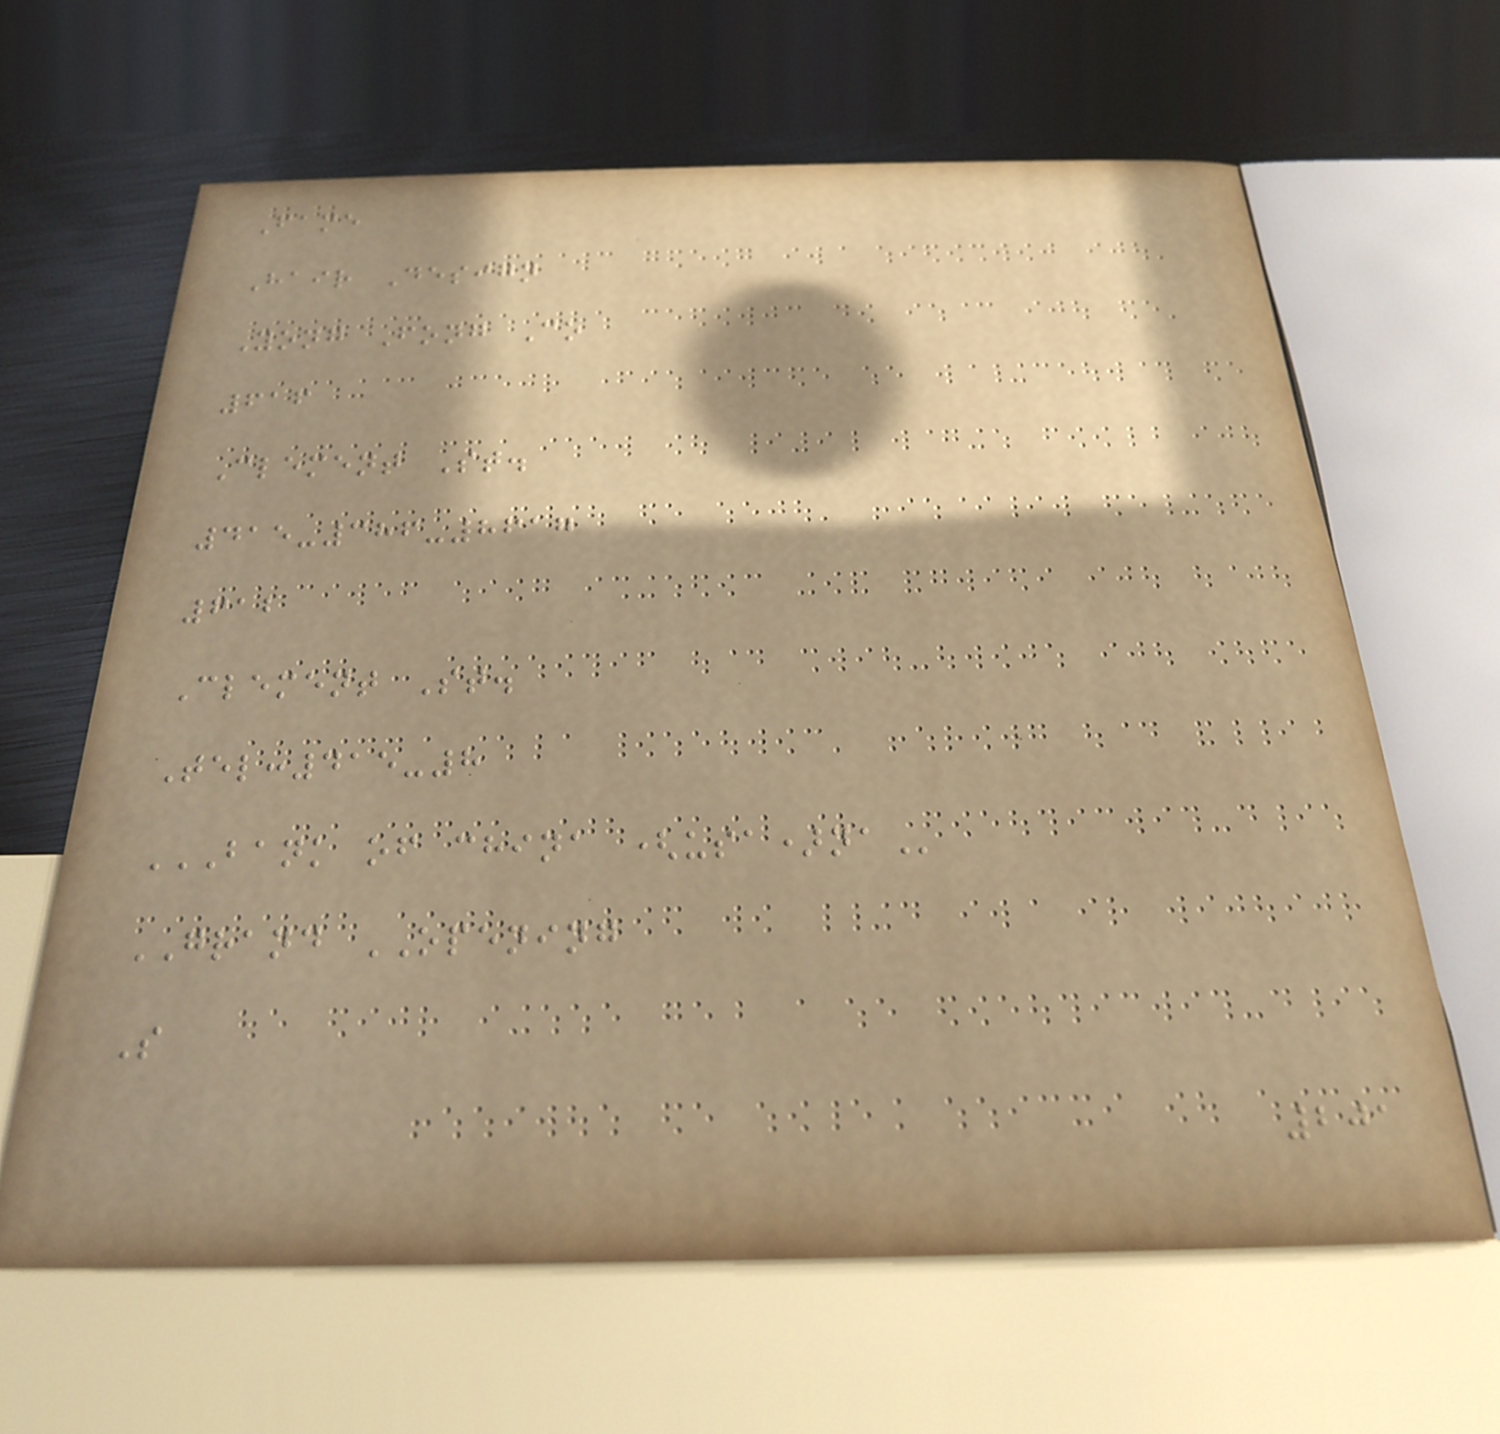Fame
Hair Design
Yong Fong Co
616
Clement St.
415-386-8617
612
Clement St.
Tel:415-8
BANK OF CHINA (USA)NA
GRAND OPENING
S
201
